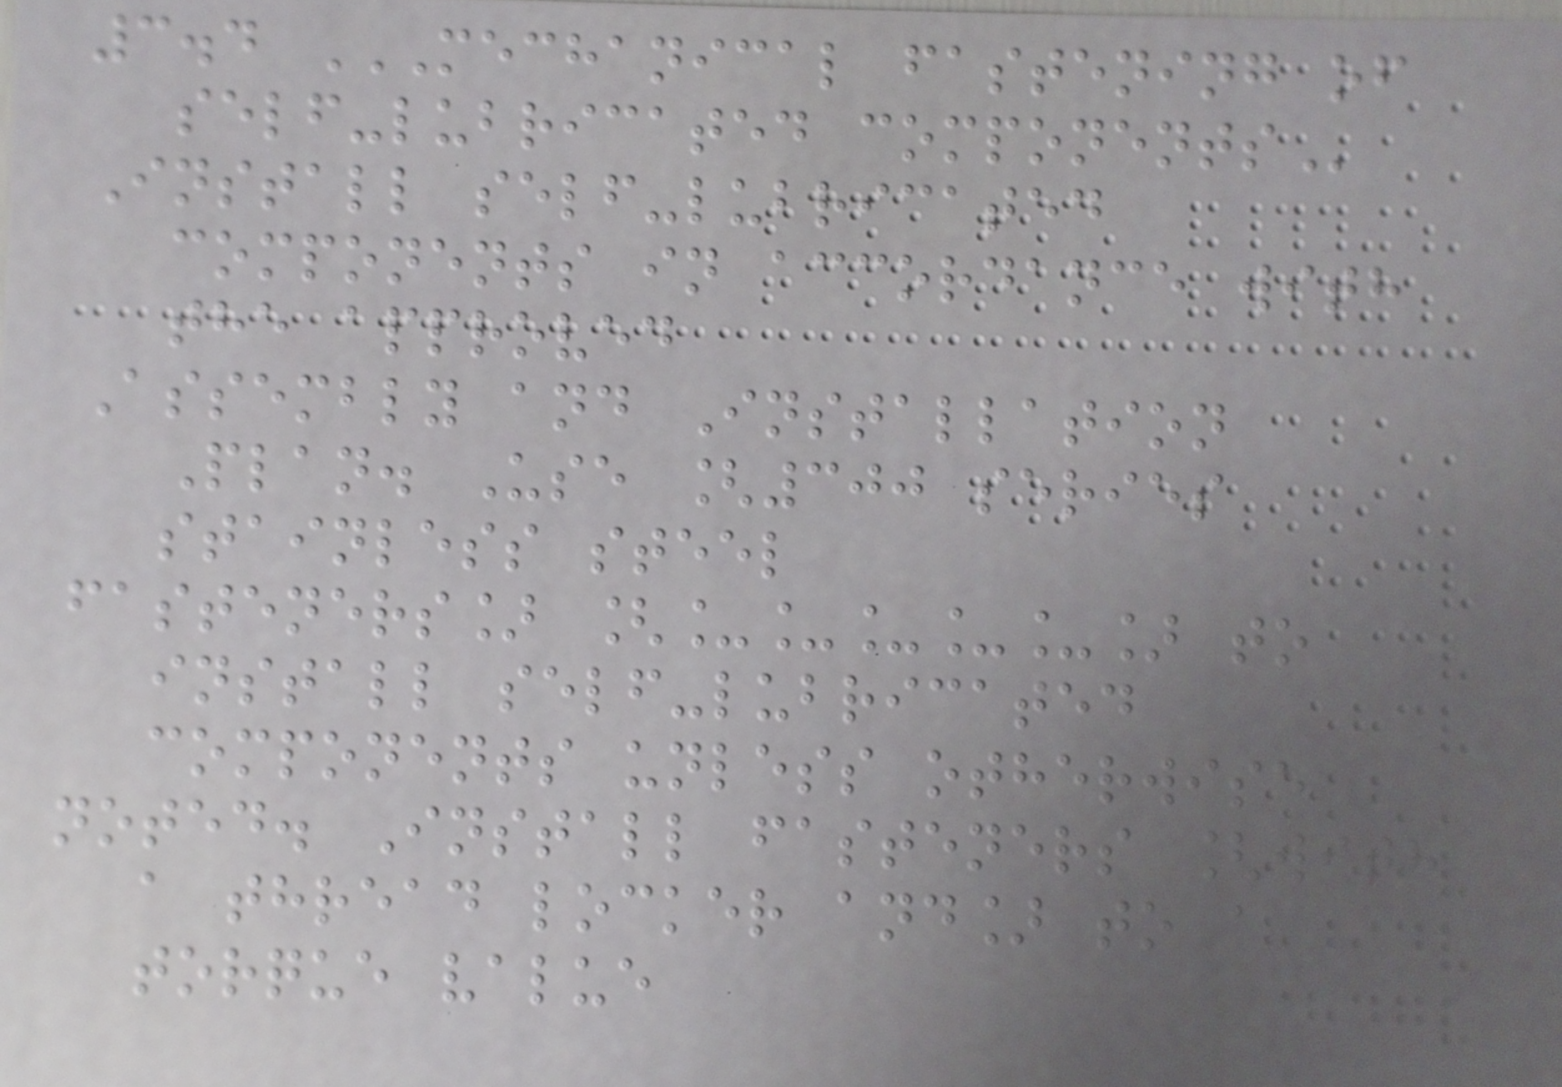3.4 MECHANICAL FASTENING OF
SELF-LUBRICATED COMPONENTS
Install self-lubricated
components in accordance with
the approved
Assembly and Installation
Plan. Use [300 series
stainless steel
fasteners] [_____] to
install self-lubricated
components unless otherwise
noted. Install fasteners [with
a thread locker and] to a
torque value
